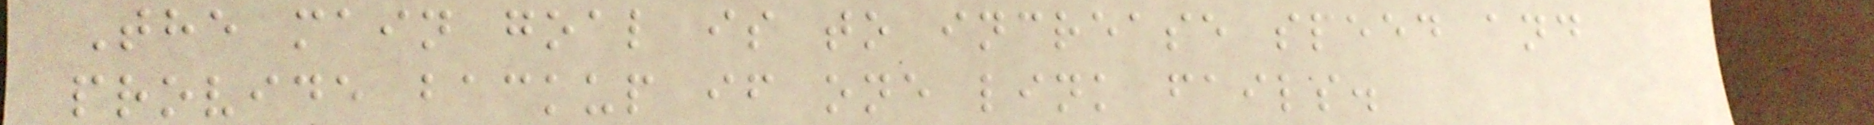The main goal is to increase speed and
provide backup if one link fails.
